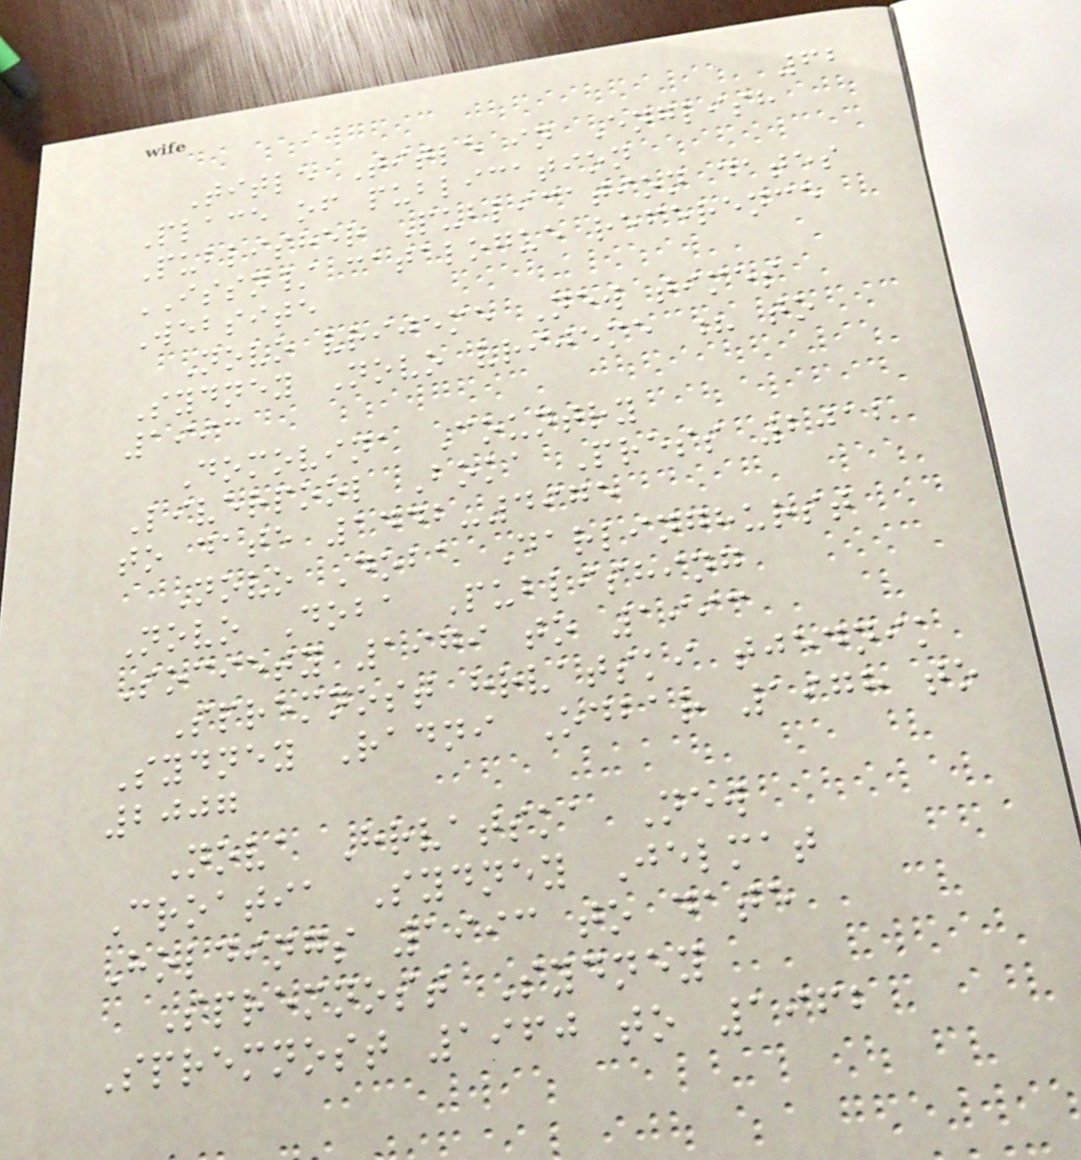62
Title Title in English
Place of publication
Publisher Publication dates
ISSN/ catalogue reference
Website
Novo vrijeme New times
Sydney Novo vrijeme ? to
1993
Domovina Country
Liverpool Boka Press 2012
to date 1442-4975
Novo Doba Darlinghurst
Novo Doba Publishing
Society 1979 to 1993
Spremnost hrvatski tjednik
Sydney Radni Odbar 1978 to
2007
Nova Hrvatska New
Croatia Sydney Jelmat
Holdings 1993 to date
Spremnost Sydney
Spremnost 1960 to 1962
